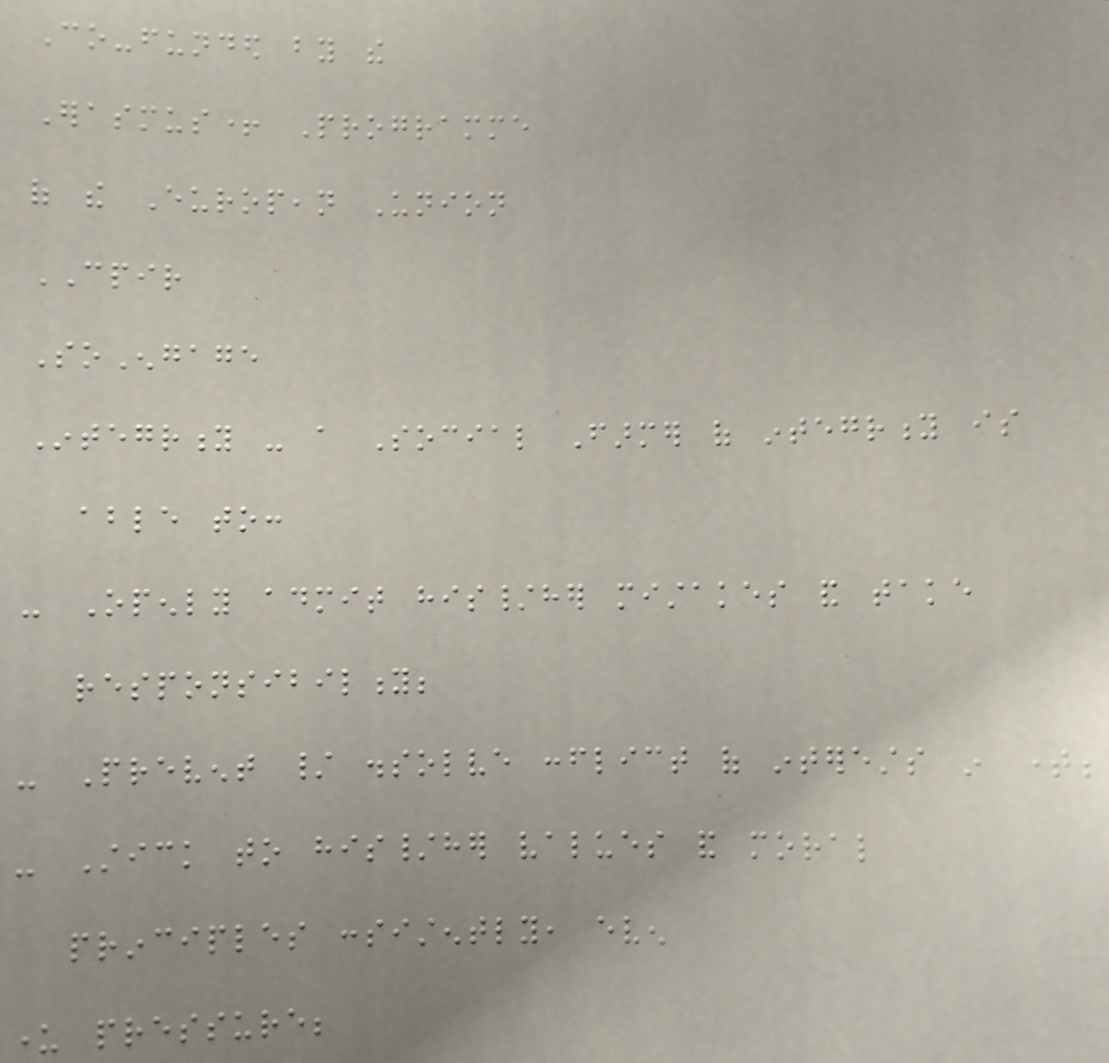Co-funded by the
Erasmus+ Programme
of the European Union
CPIR
SoEngage
Integrity - a Social Farmer of integrity is
able to:
- Openly admit his/her mistakes and take
responsibility;
- Prevent / dissolve conflict of interests in time;
- Stick to his/her values and moral
principles consistently, even
under pressure;
